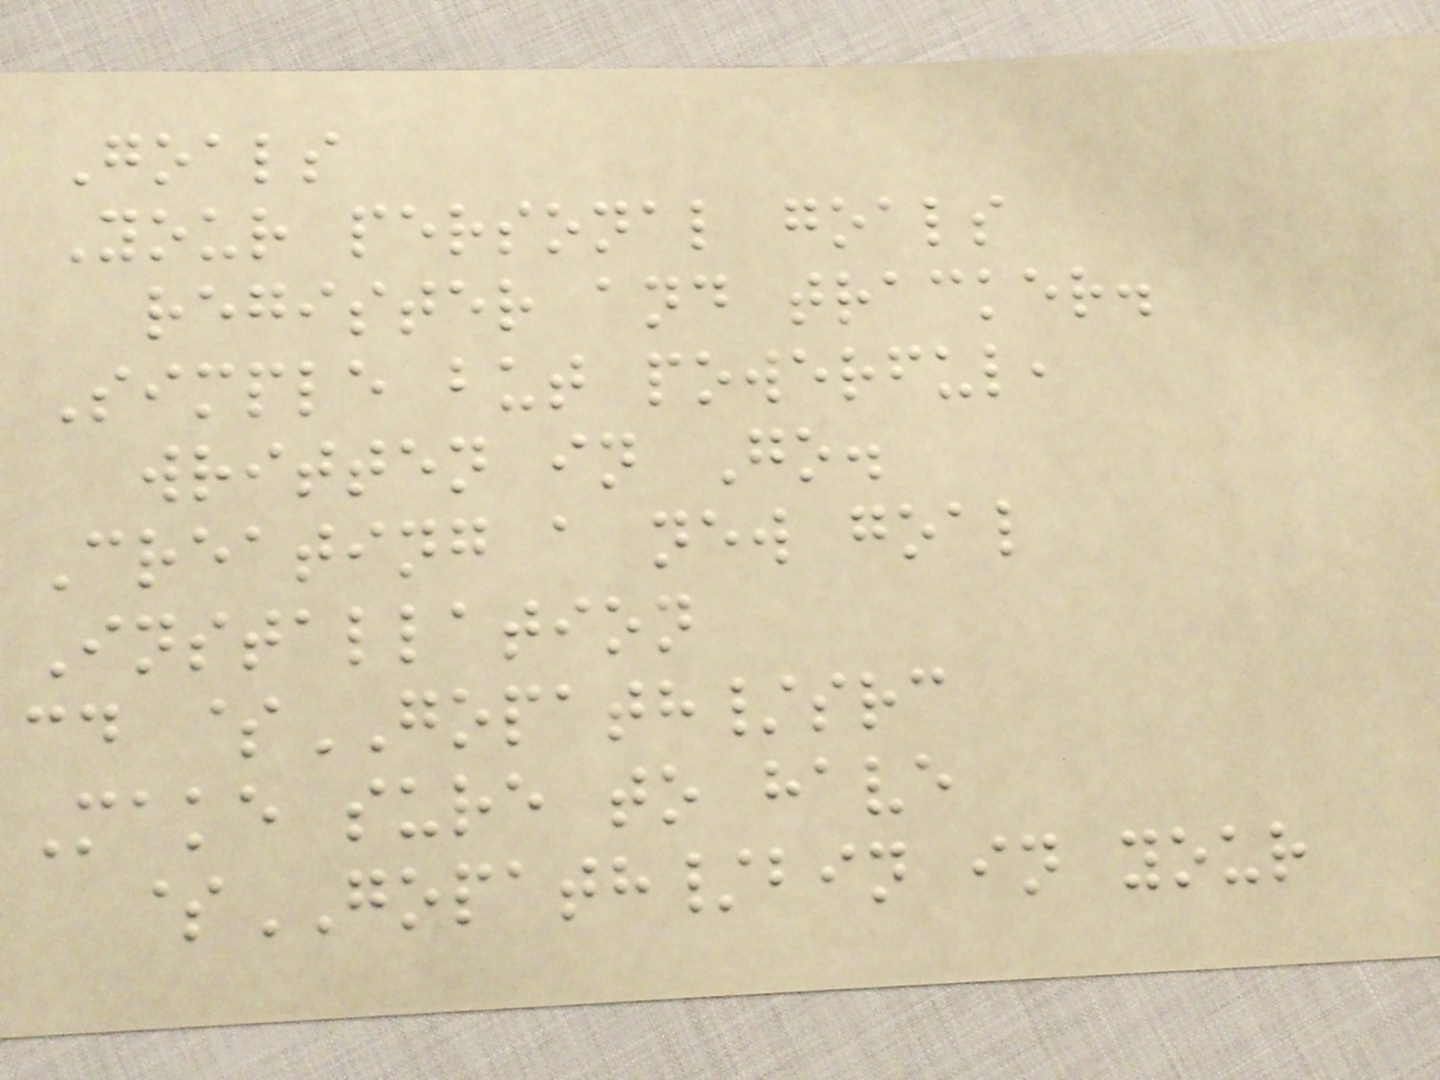Goals
Your personal goals
register and tracker.
Simple but powerful,
written in Go.
Creating a new goal
Installation
cd $GOPATH/src
Make sure to have
$GOPATH/bin in your
